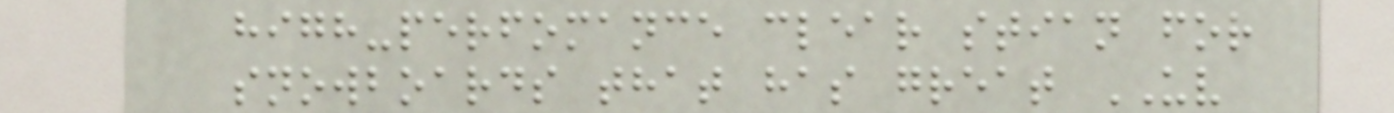high-perfomance clear stian for
snowboards that has great UV
